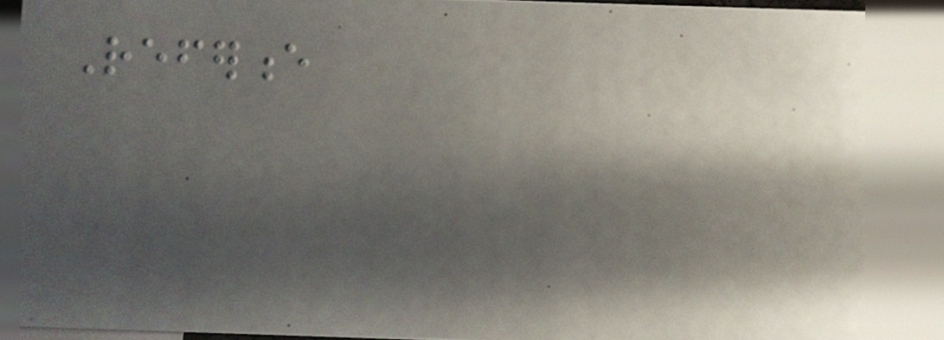Reference
